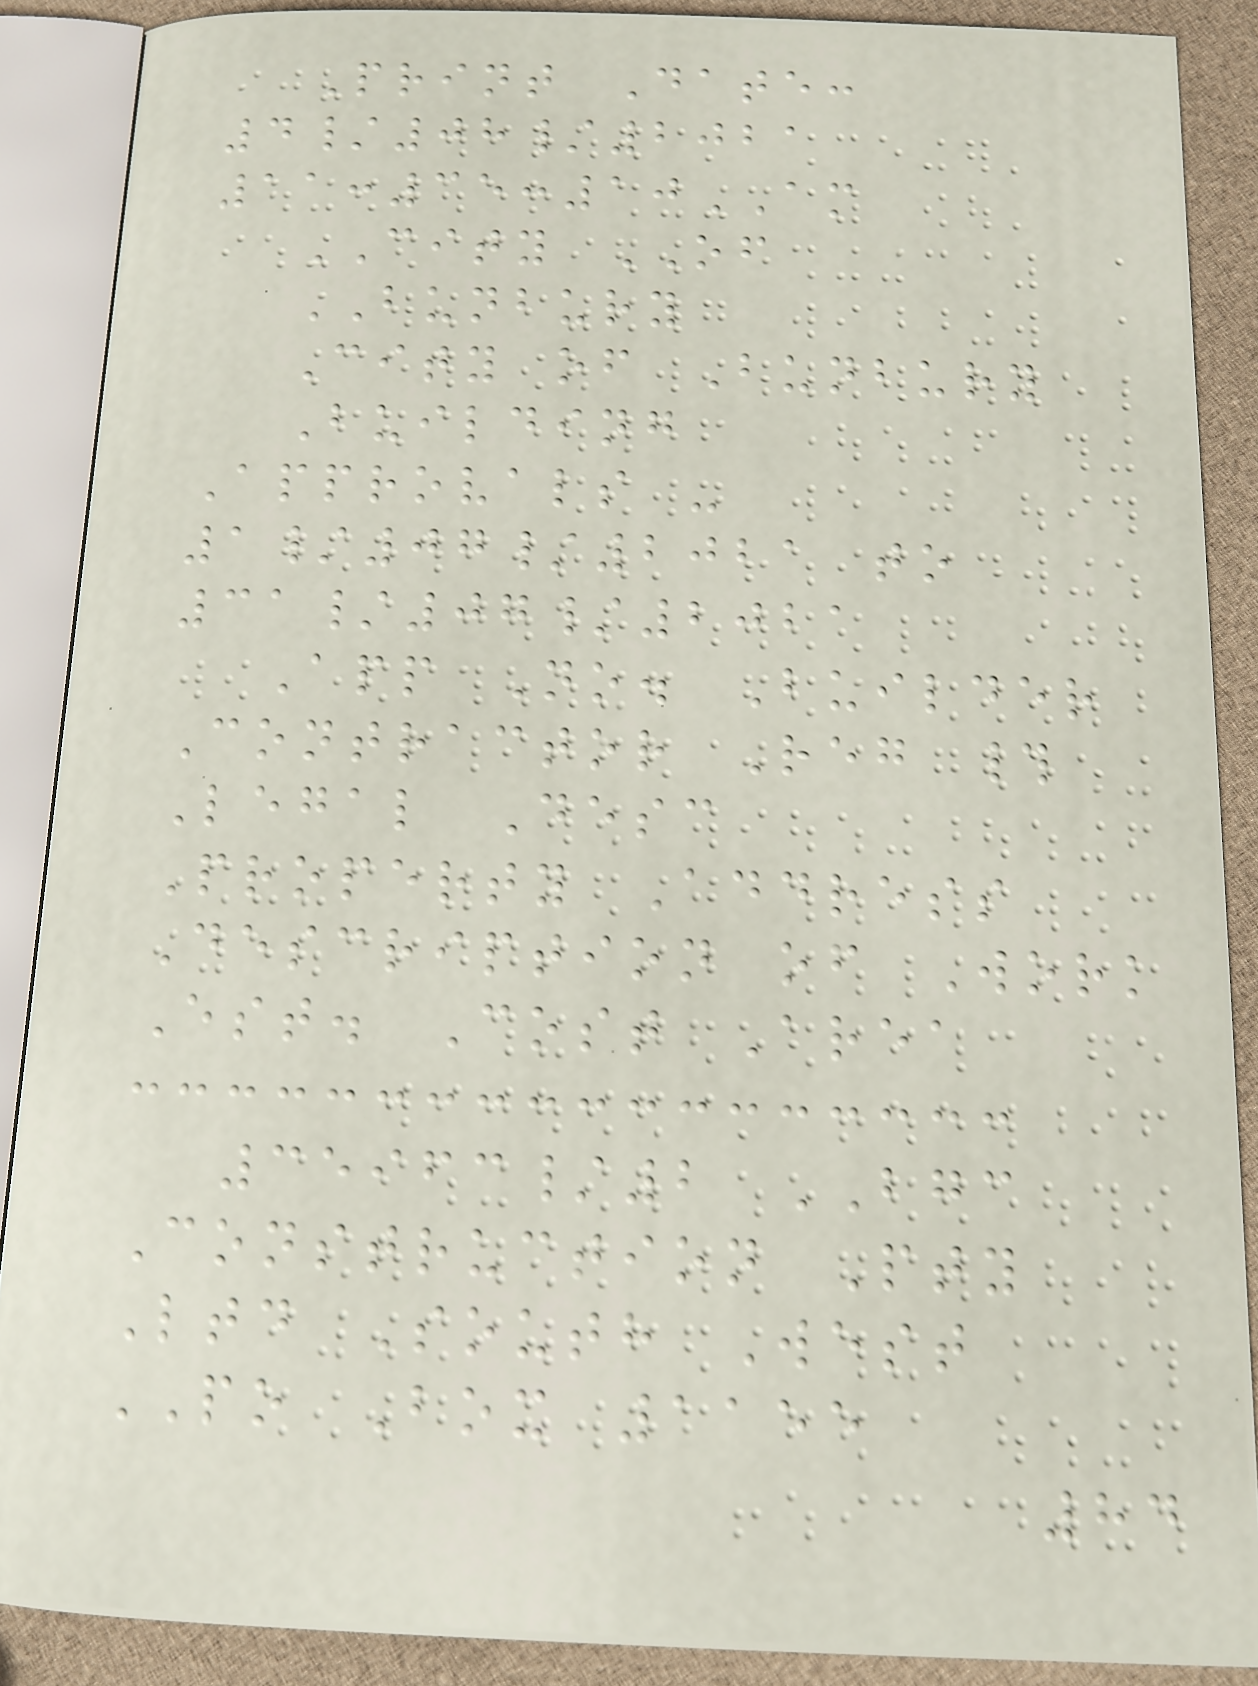Print Date:
4/08/2021
11:35:10AM
CITY OF
BUNBURY
City of Bunbury
Building
Approvals -
1/07/2021 to
31/07/2021
App No. Builder
Contractor Reg #
Legal Desc
Property Address
Description of Work
Est. Cost Area
35963/2 BGC
Construction Pty
Ltd South West
PO Box 1155
84
